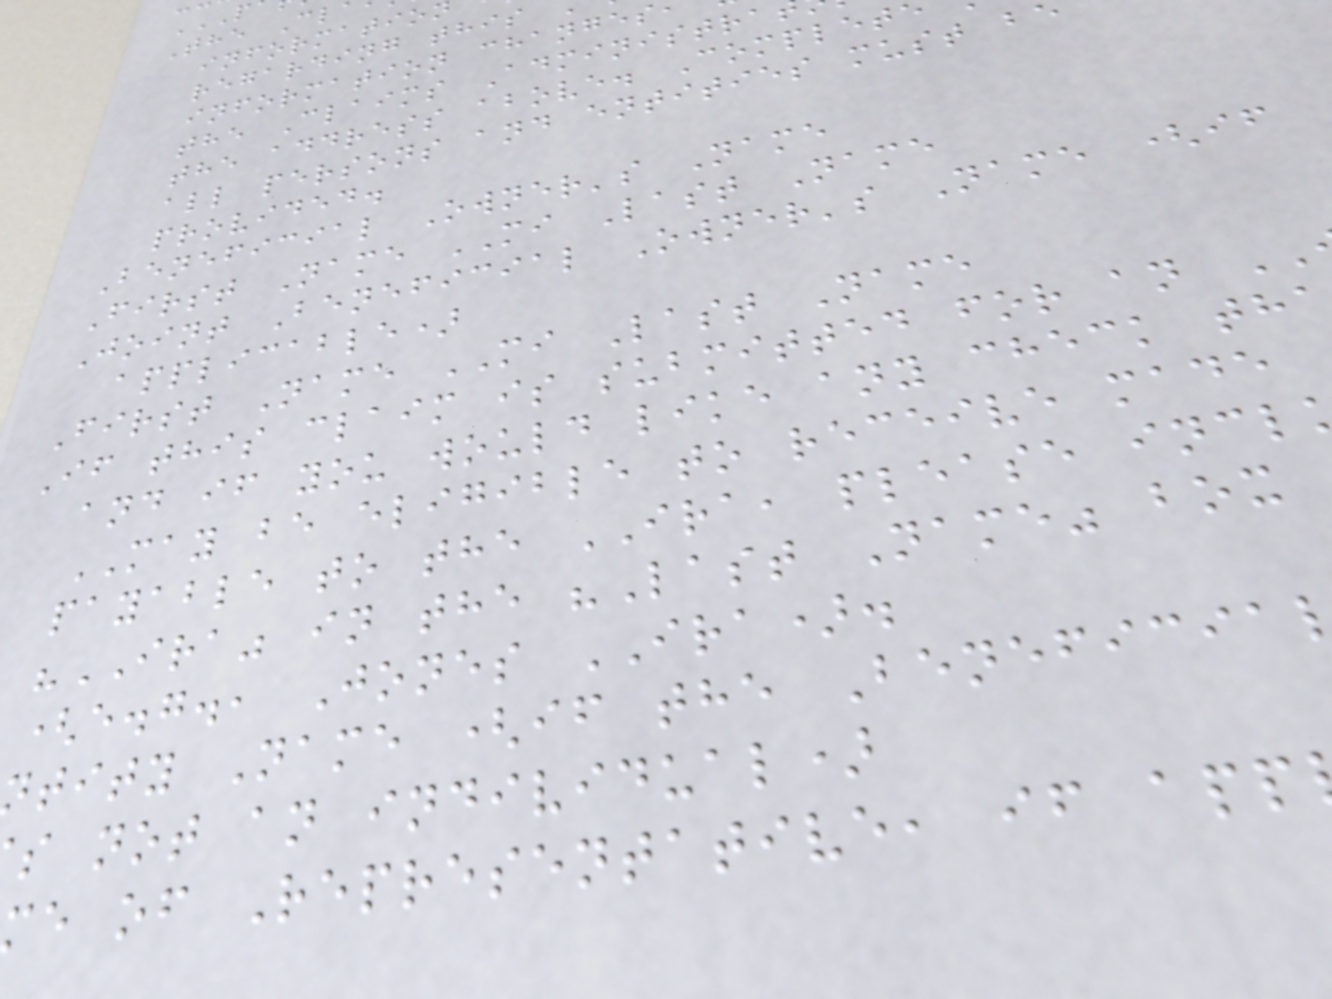informatio
regarding this
information changes
the Claims Administra
the address above. Complet
all persons and entities must b
provided.
Beneficial Owner's Name
First Name MI Last Name
Joint Beneficial Owner's Name (if
applicable)
First Name MI Last Name
If this claim is submitted for an
and if you would like any check th
MAY be eligible to receive made
payable to the IRA, please incl
"IRA" in the "Last Name" box
(e.g., Jones IRA).
tity Name (if the Beneficia
s not an individual)
e of Representative, if app
